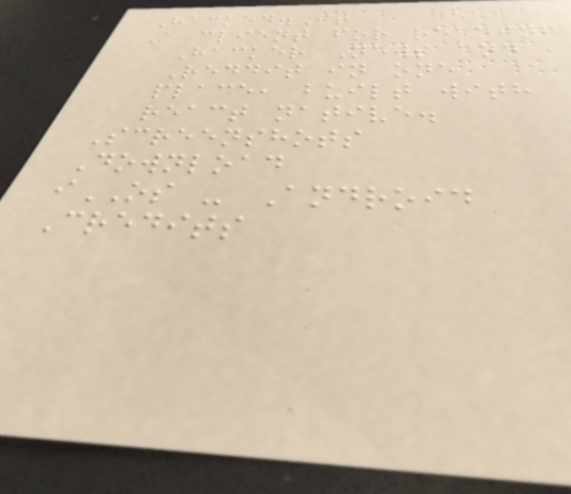Hacked.It
A client for reading
Hacker News and
Reddit in one
place, built with
react native.
Screenshots
Download
iOS - Android
Credits
